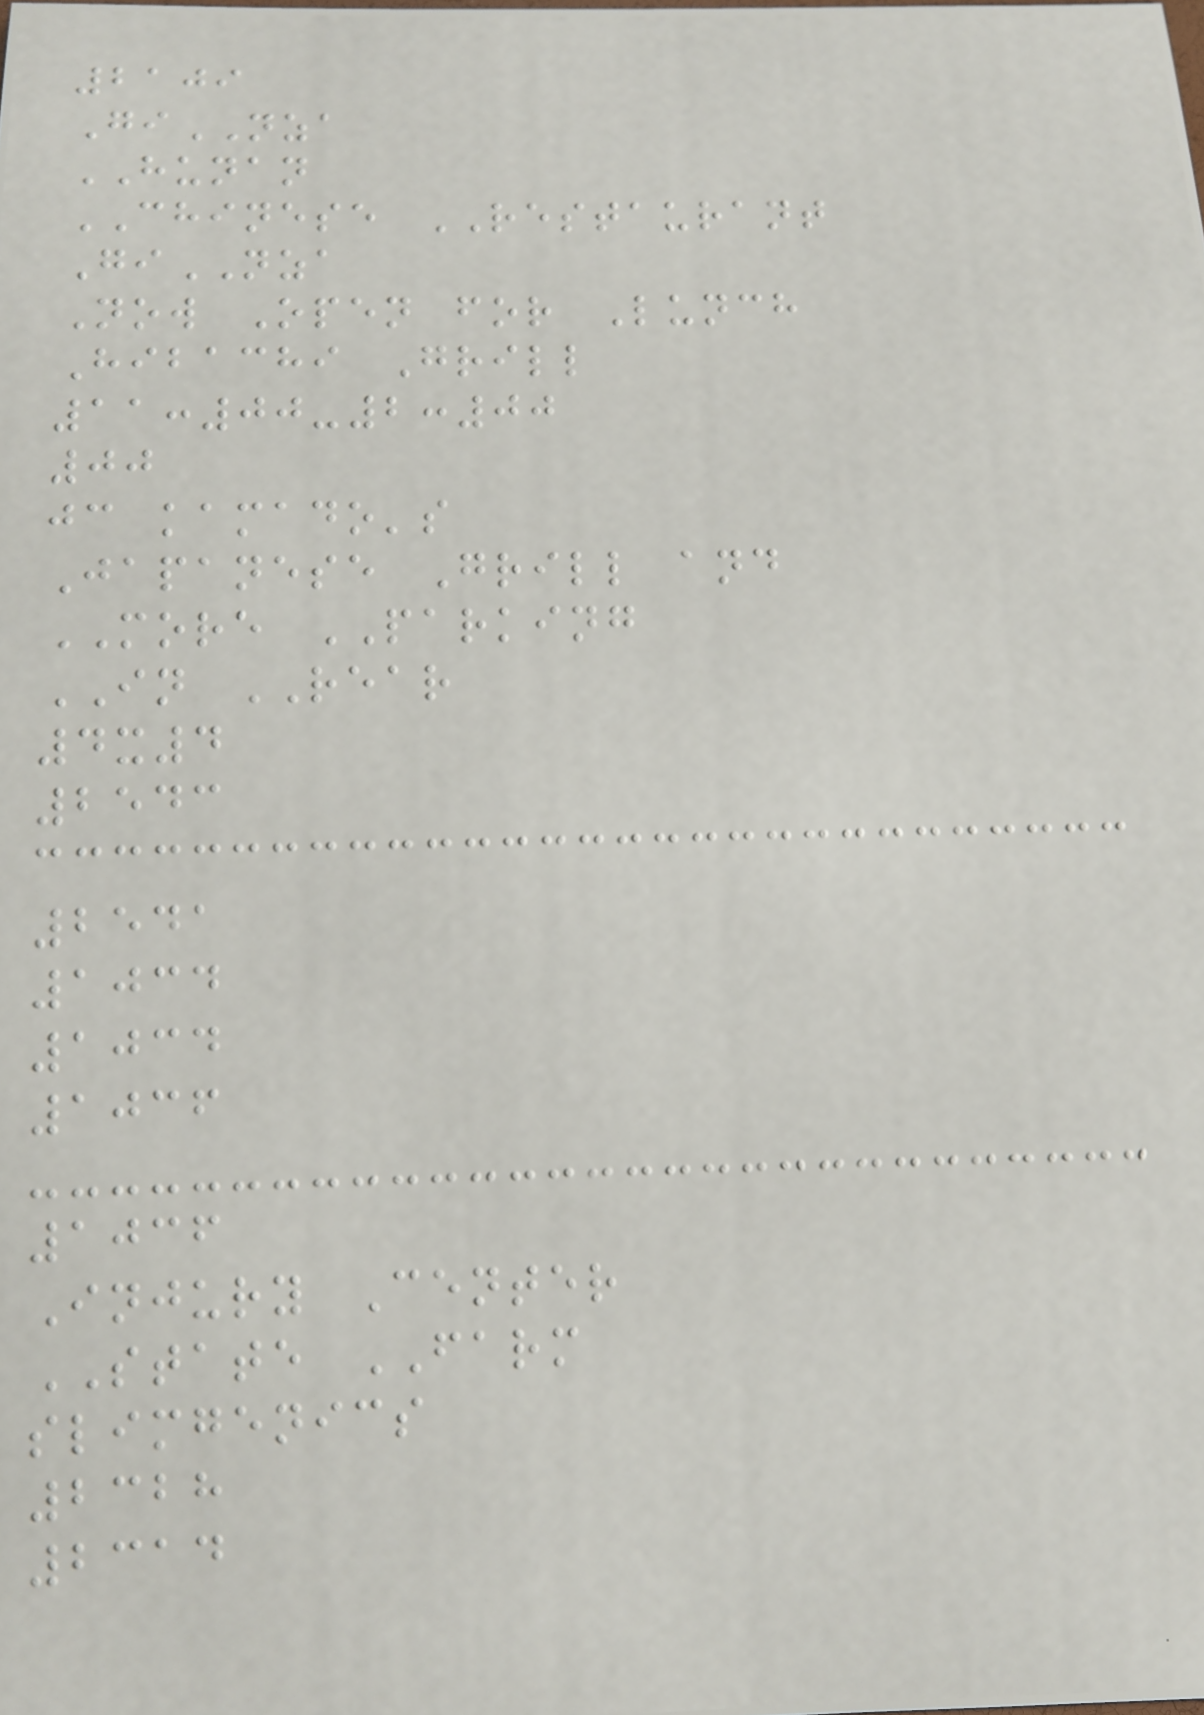2109
GiNZA
HUNAN
CHINESE RESTAURANT
GiNZA
Now Open for Lunch
Hibachi Grill
11:00-2:00
00
jc kamado's
Japanese Grill and
MORE PARKING
IN REAR
4x4
2543
2541
1034
1034
1036
1036
Injury Center
STATE FARM
slimgenics
2328
2314
